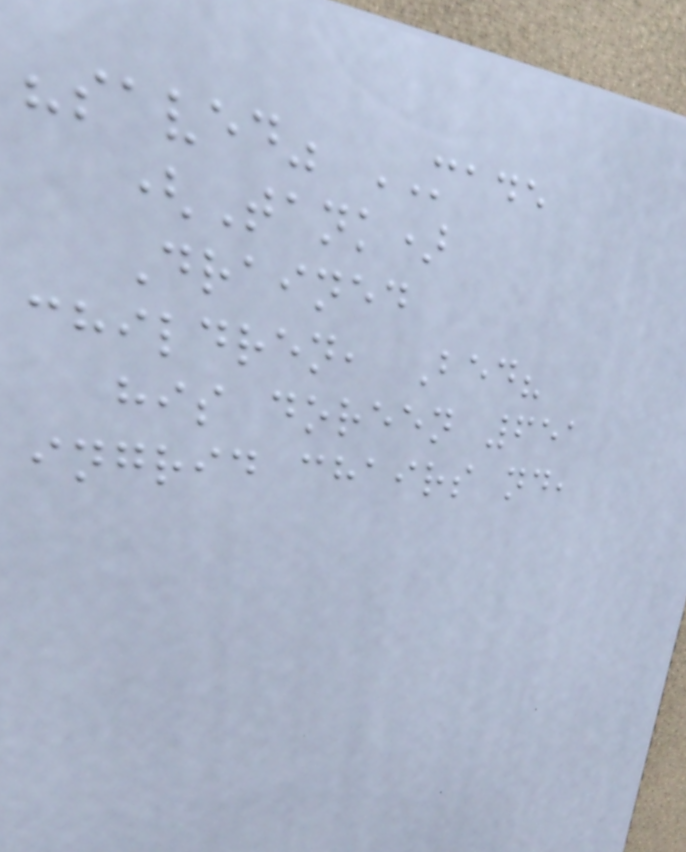"saved" MADE
(Tank)
Drained
children, Bed?
his doreen 651
ingrid chairs nd,
